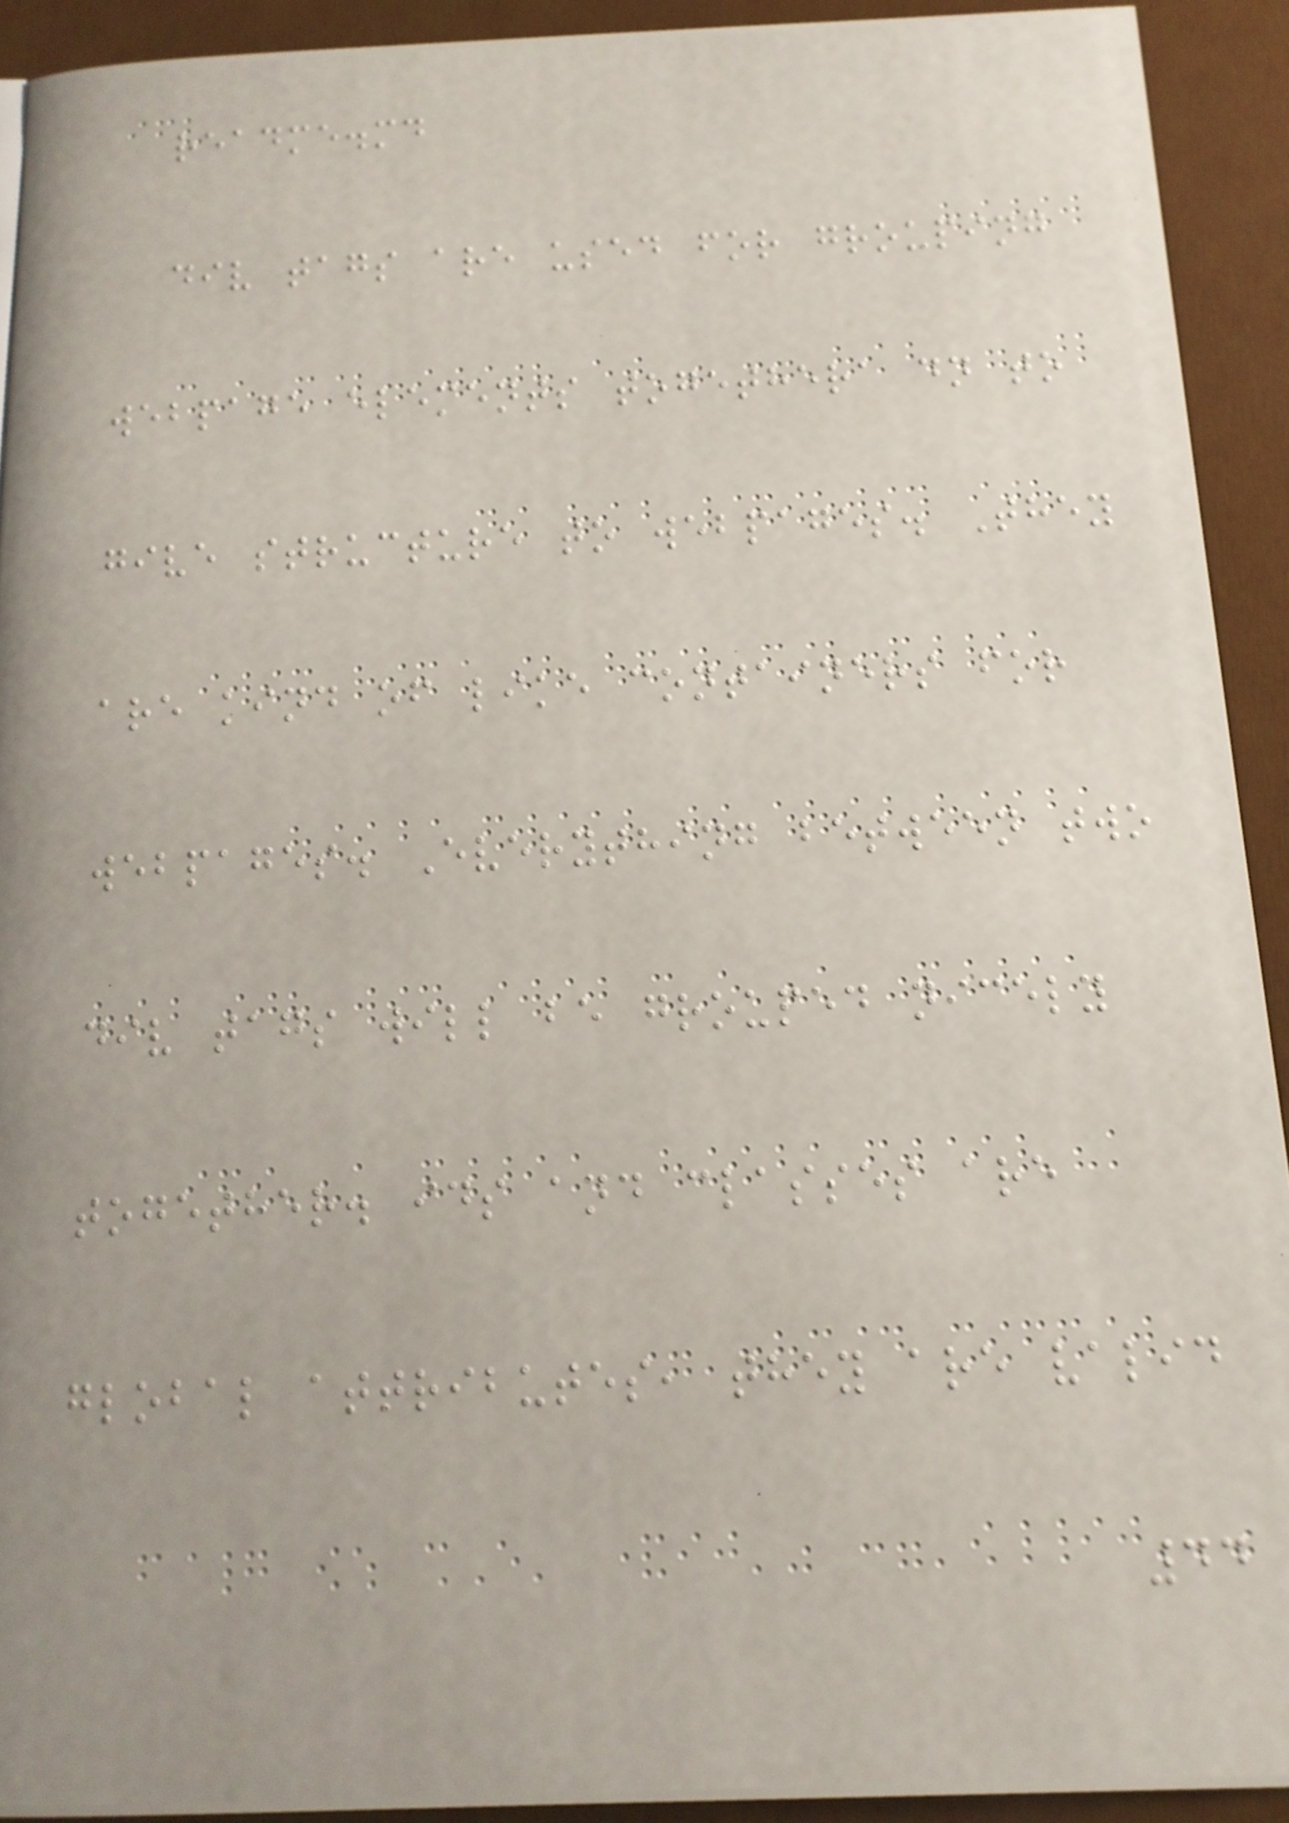readme.md
div tags are used for grouping
webpage elements togethera dn to
give structure to webpages. They
are kind of like containers for
webpages. Everything between two
div tags will be grouped nicely
together. ids and classes are
global attributes, they are valid
44
